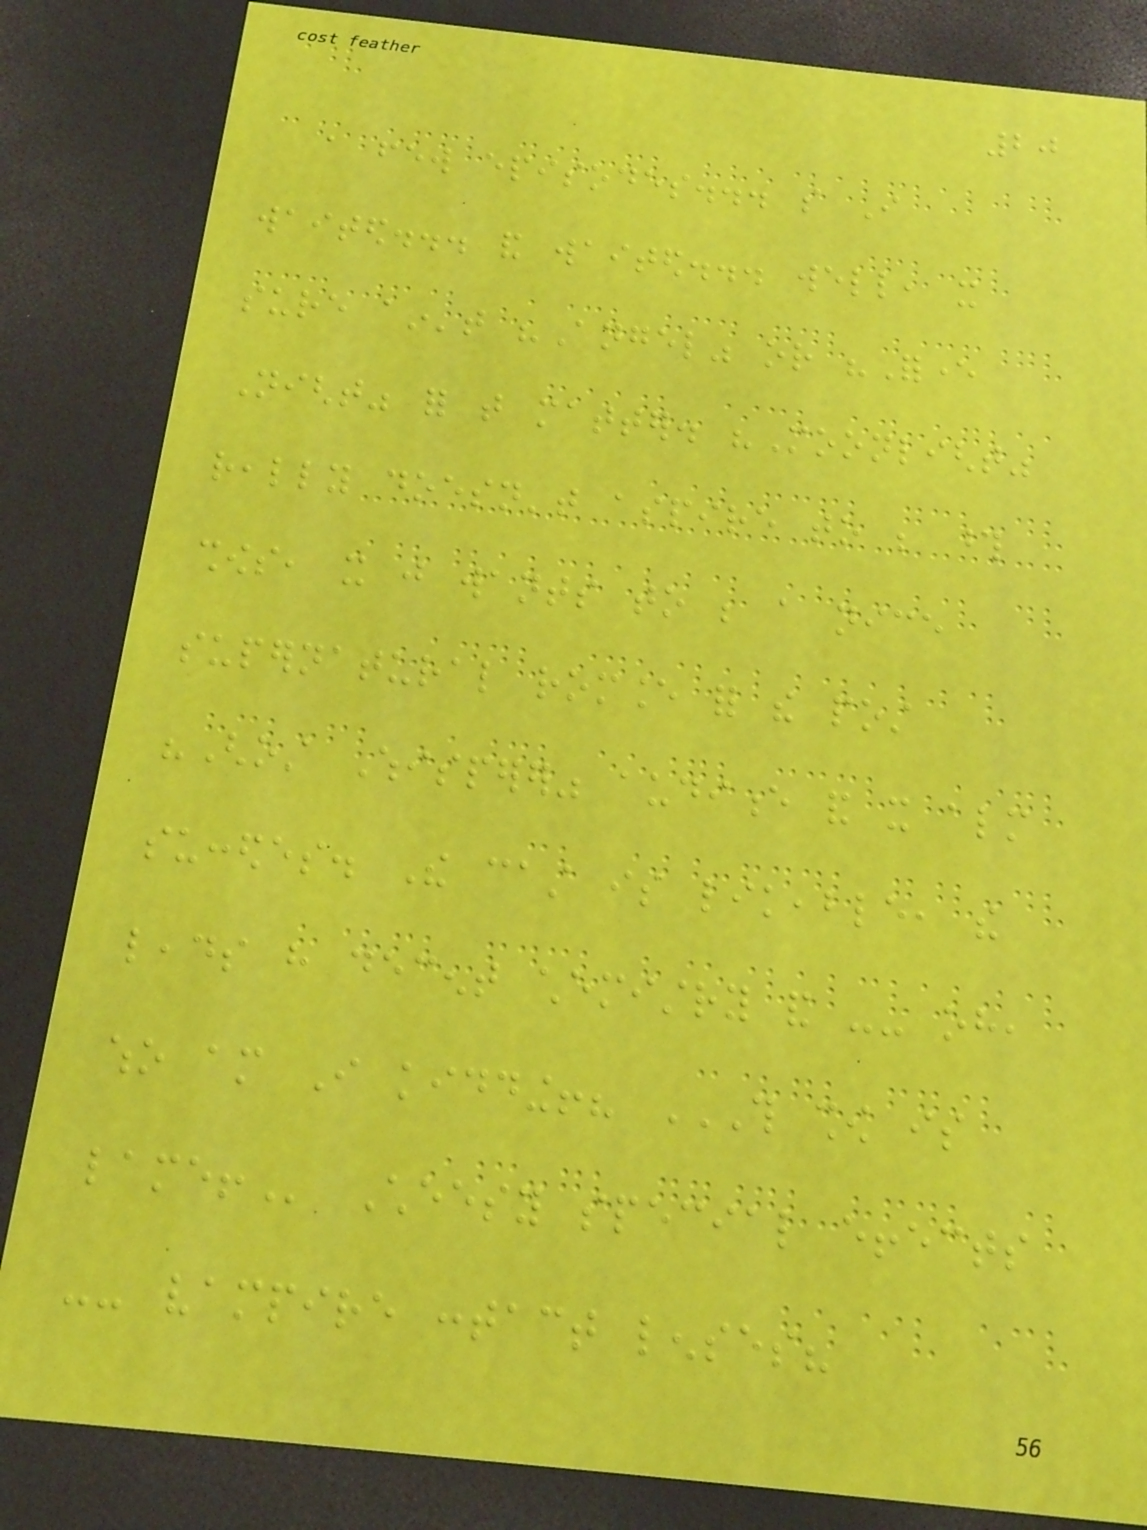20
a few episodes... so I
waited... and waited... well, it
sure ain't "Angel" or "Forever
Night" for that matter. "Moonlight"
really doesn't aspire to be those
shows, it just wants to be a nice
supernatural romance for the post
"Ghost Whisperer" audience and it almost
succedes. The cast is likeable, the
leads have decent chemistry and -- oh,
who am I kidding!? THIS SHOW IS
LAME! Cheesy special effects
-- vampire contact lenses?
